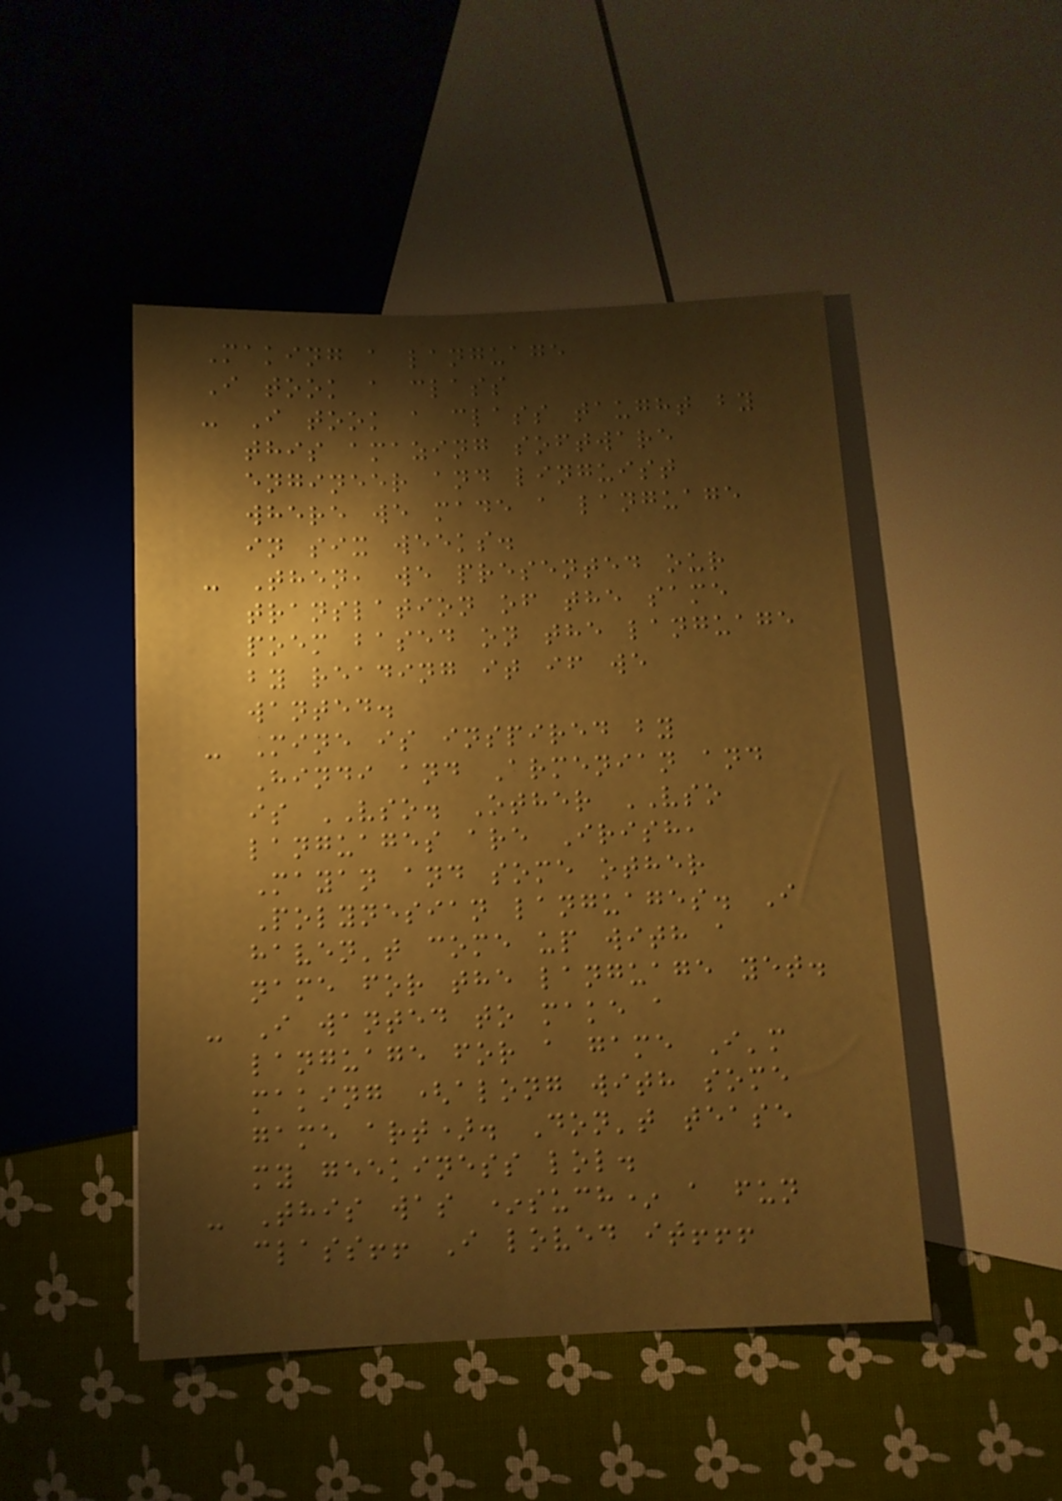Making a language
I took a class
- I took a class taught by
this amazing software
engineer and linguist
where we made a language
in six weeks.
- Then, we presented our
translation of the same
poem based on the language
by reading it if we
wanted.
- Mine is inspired by
Hindi and Armenian and
is VSO. Other VSO
languages are Irish,
Mayan and some other
Polynesian languages. I
haven't come up with a
name for the language yet.
- I wanted to make a
language for a game I'm
making (along with some
game art). Don't tease
my geekiness lol.
- This was *such* a fun
class!! I loved it!!!
